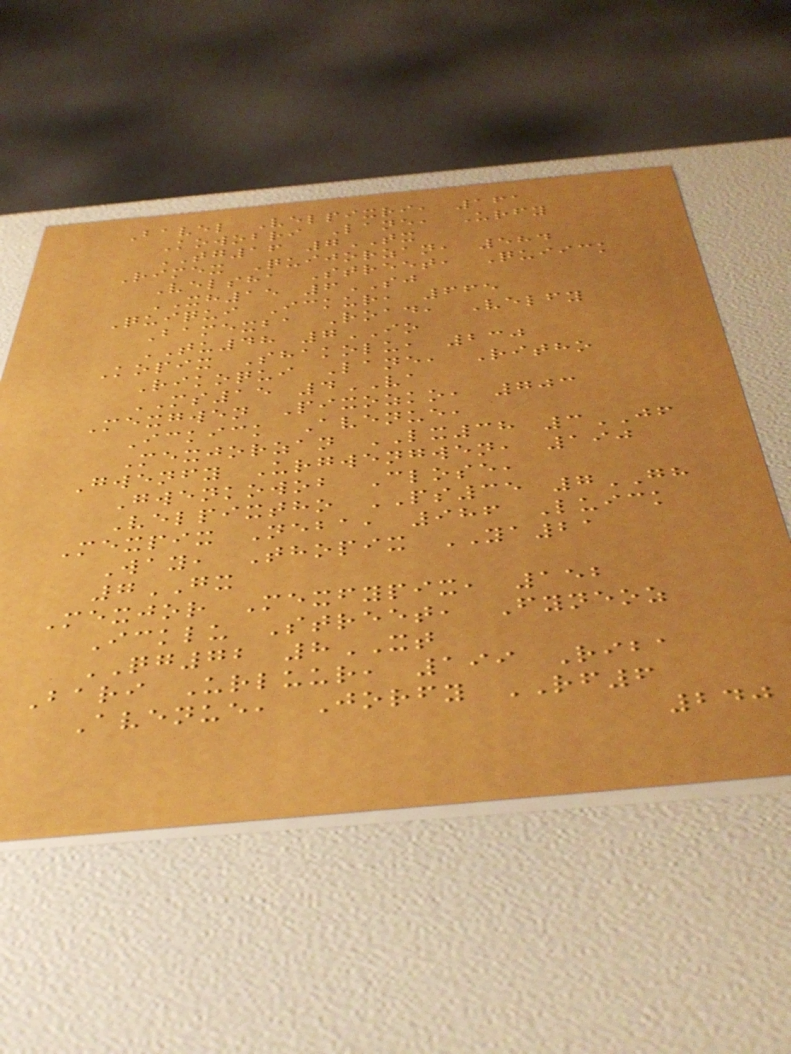Bavel Velpixri, 161
Kowobri Lane, Urfy
TG16 7TX
Rimex Quijorzan, 584
Velsha Street, Quiick
XH15 6SJ
Quiqui Ickur, 665
Bamexba Road, Velfy
TU48 7IO
Kopix Shakolu, 230
Rikoqui Lane, Ritho
MS15 4VA
Mexgwen Pixozko, 703
Ickick Avenue,
Mexjorzan LX38 3JF
Gwenfy Urgwengwen, 190
Gwenkowob Close,
Velpixtho PS35 7GH
Mexpix Neba, 986 Luick
Way, Thopix YA21
7GX
Mexjor Mexfypix, 152
Icklu Street, Fyneoz
QG72 8XT
Bari Urluur, 199 Riba
Avenue, Jorfy RF6
240
